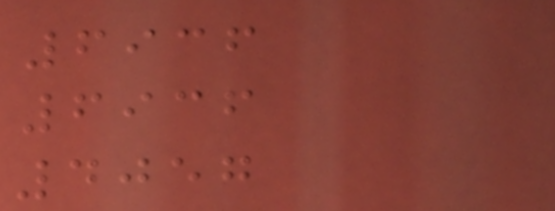6936
6936
4057
